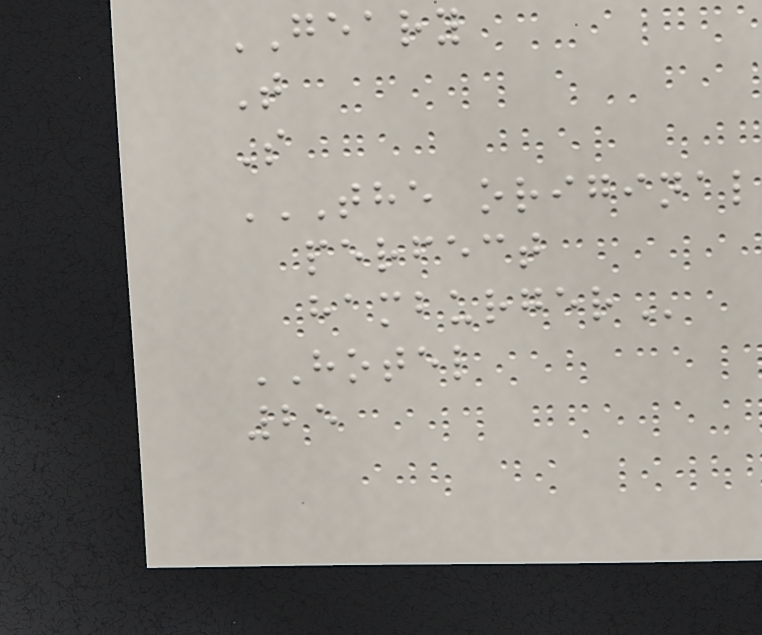GEARY
T
S
THE ORIGINAL
PERFECT
HAMBURGER
HOTEL
25
